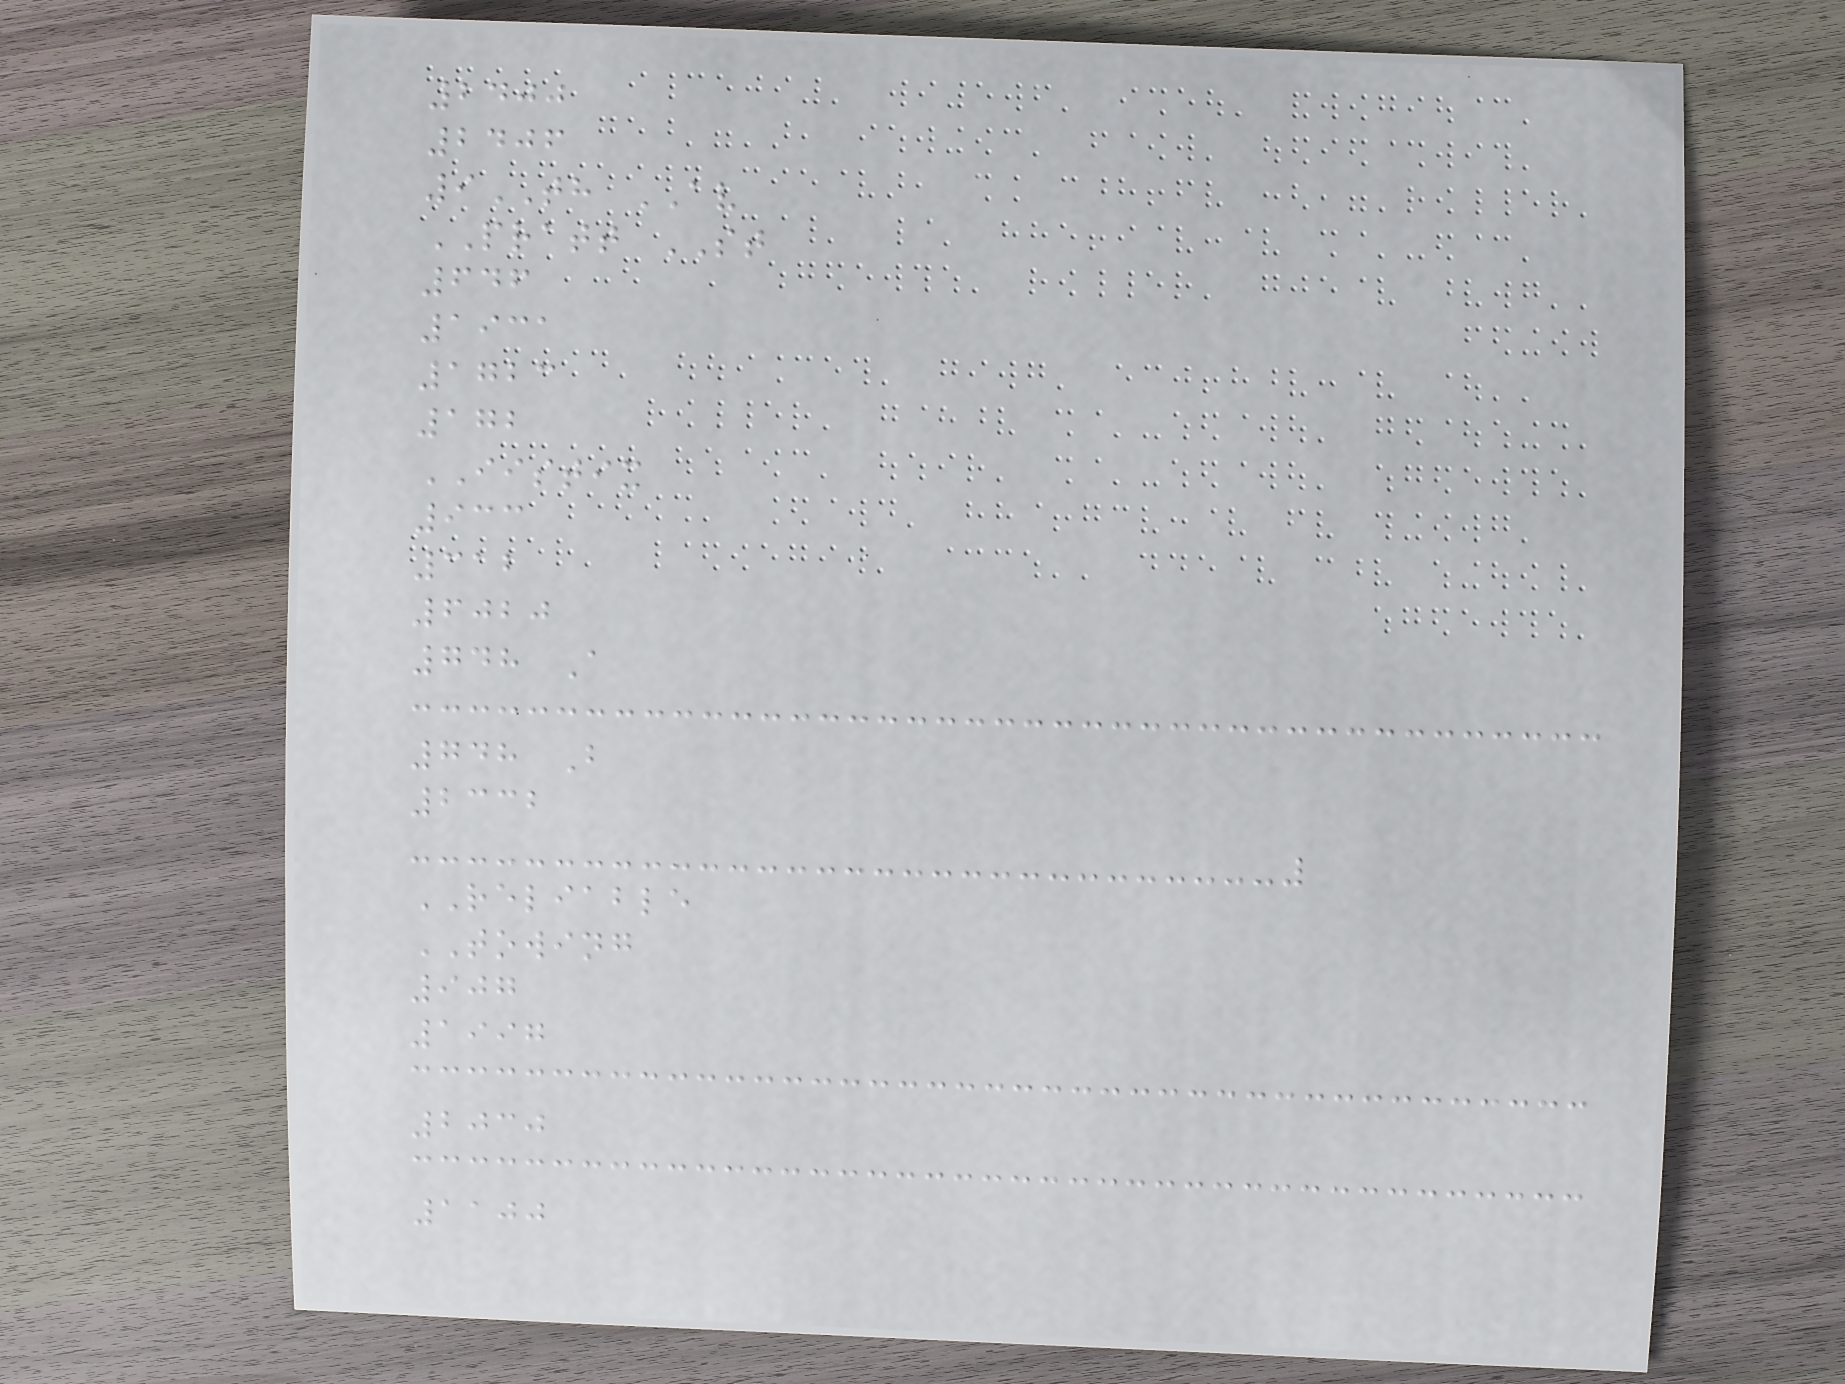2400
2406
9TH AV
PRATT ST
646
1931
1723
172
IISTIX
933
312
6020
748 A
748 B
2332
RELIABLE
TOWING
907
1997
2030
1100
